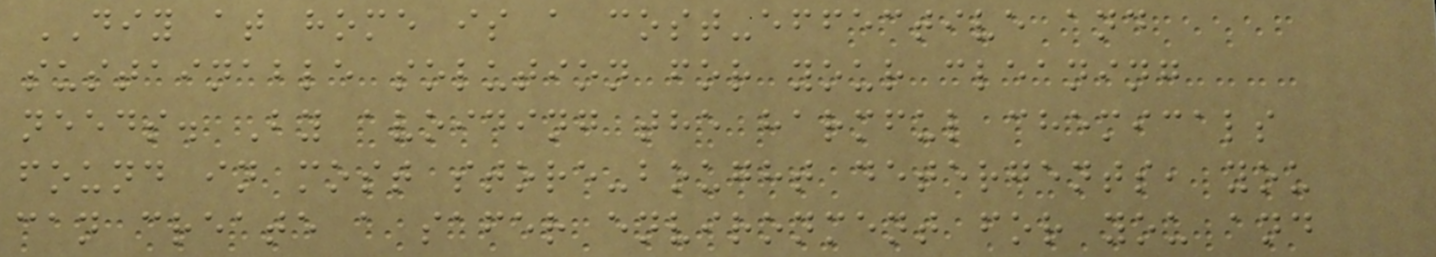DIY at home is a cost-effective and
sustainable solution for your cleaning
needs. By avoiding the harmful chemicals
found in most store-bought detergents, you
can create a safer environment for you and
